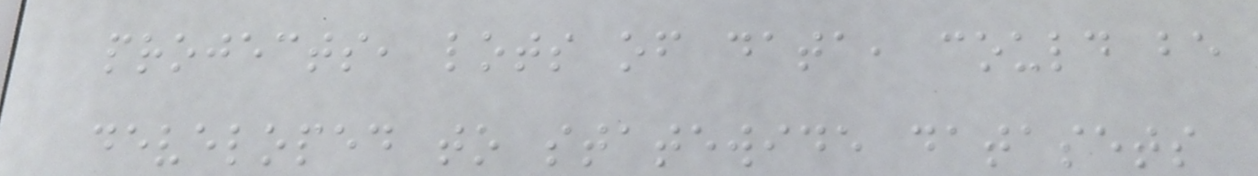projects, lots of data, could be
developed to statewide datasets
